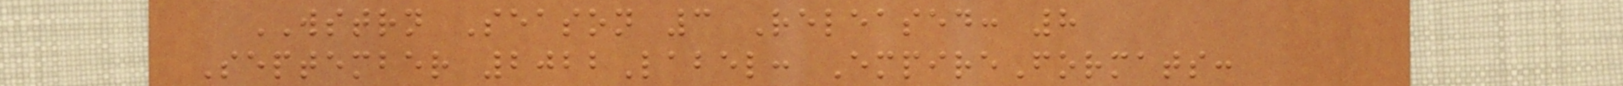WSTRN Season 3 Released: 8
September 2022Label: EmpireFormats:
